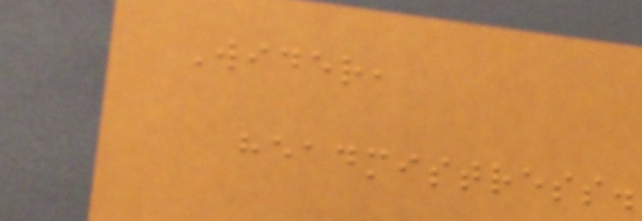Wider,
headmistress.
